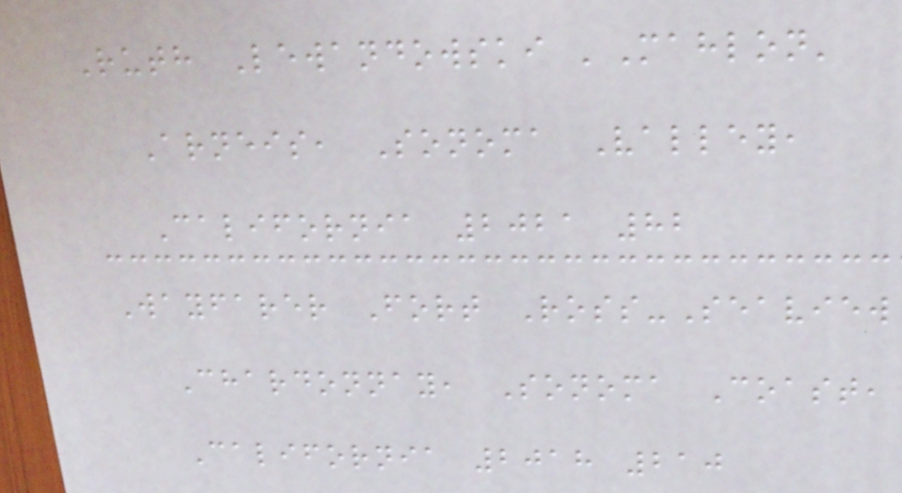Ruth Lewandowski 'Mahlon'
Arneis, Sonoma Valley,
California 2021 82
Wayfarer Fort Ross-Seaview
Chardonnay, Sonoma Coast,
California 2018 210
